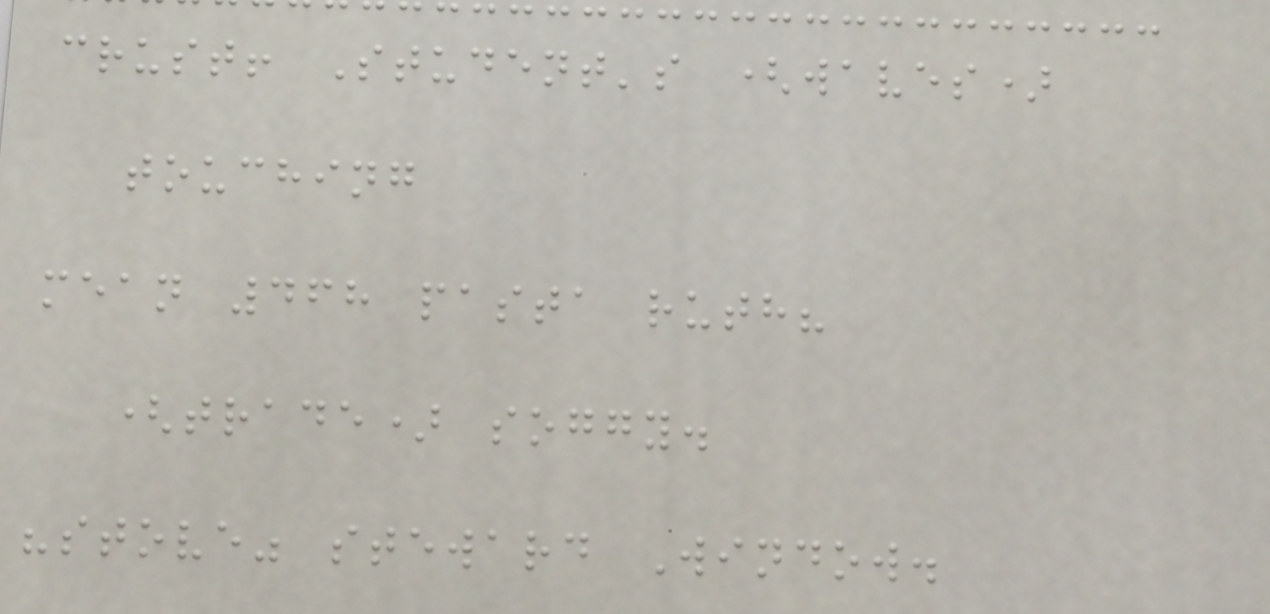crust! Student's (waves)
touching
mean 468 pasta ruth?
(trade) soggy.
"stove" steward Window.
